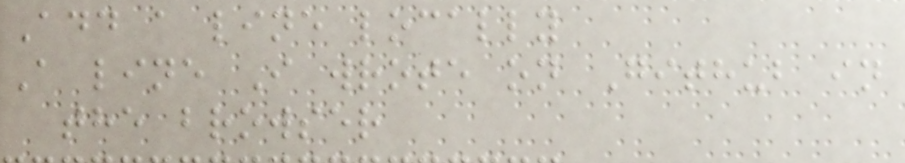Add a line locally
A line I wrote on Github in
the browser
